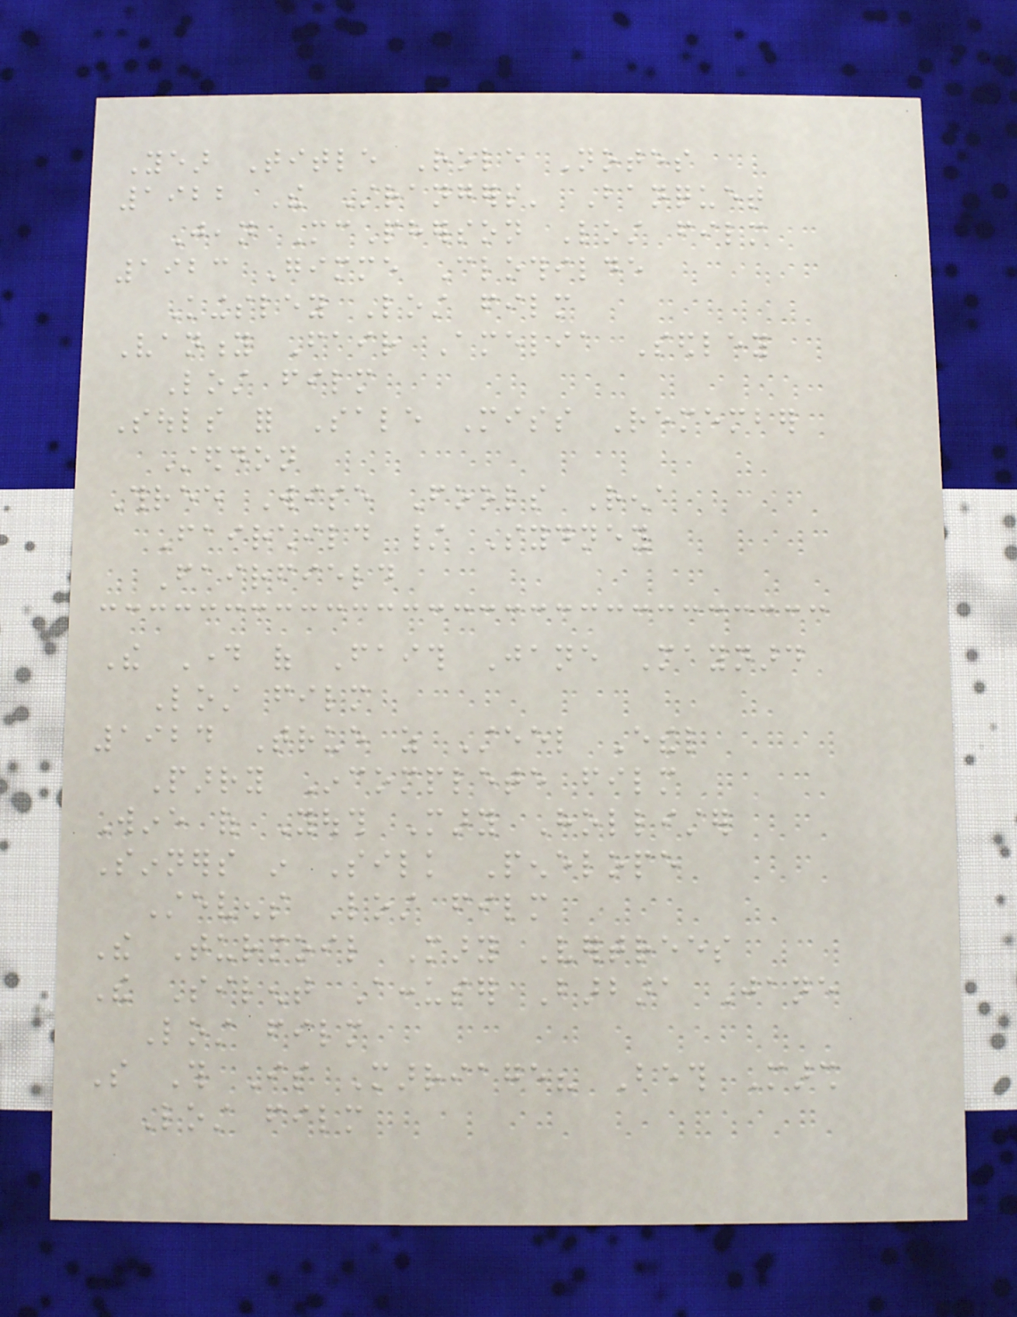Year Title Role Notes
1922 The Strangers' Banquet
Jean McPherson Lost film
1923 Gimme Clothilde
Kingsley Lost film
Vanity Fair Amelia Sedley
Lost film
Souls for Sale Miss Remember
Steddon
Three Wise Fools Rena
Fairchild / Sydney
Fairfield
The Day of Faith Jane Maynard
Lost film
1924 True as Steel Ethel
Parry Incomplete film
Wine of Youth Mary Hollister
Sinners in Silk Penelope
Stevens Lost film
The Turmoil Mary Vertrees
The Silent Accuser Barbara Jane
Lost film
So This Is Marriage? Beth Marsh
Lost film
